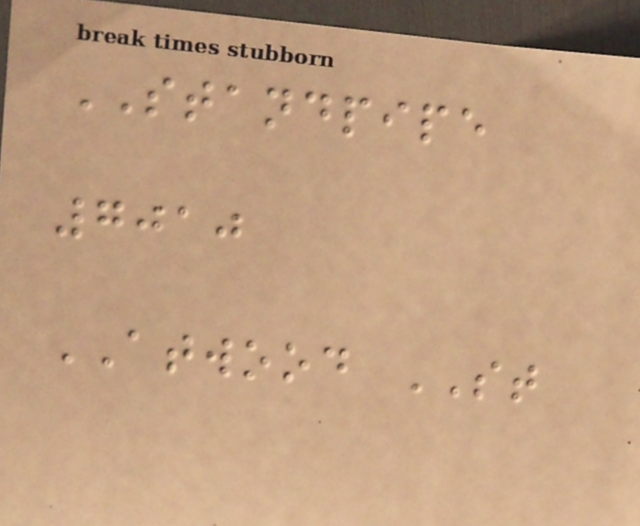STANDPIPE
7010
ATWOOD ST
